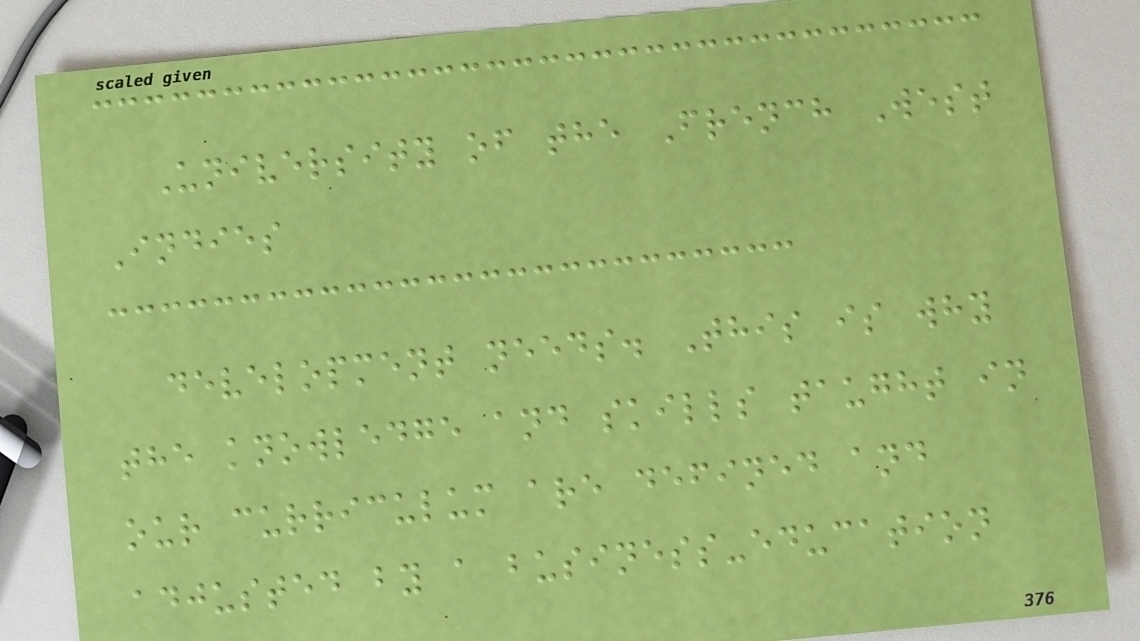University of the French West
Indies
development needs. This is why
the knowledge and skills taught in
our curriculum are defined and
adjusted by a business-education
